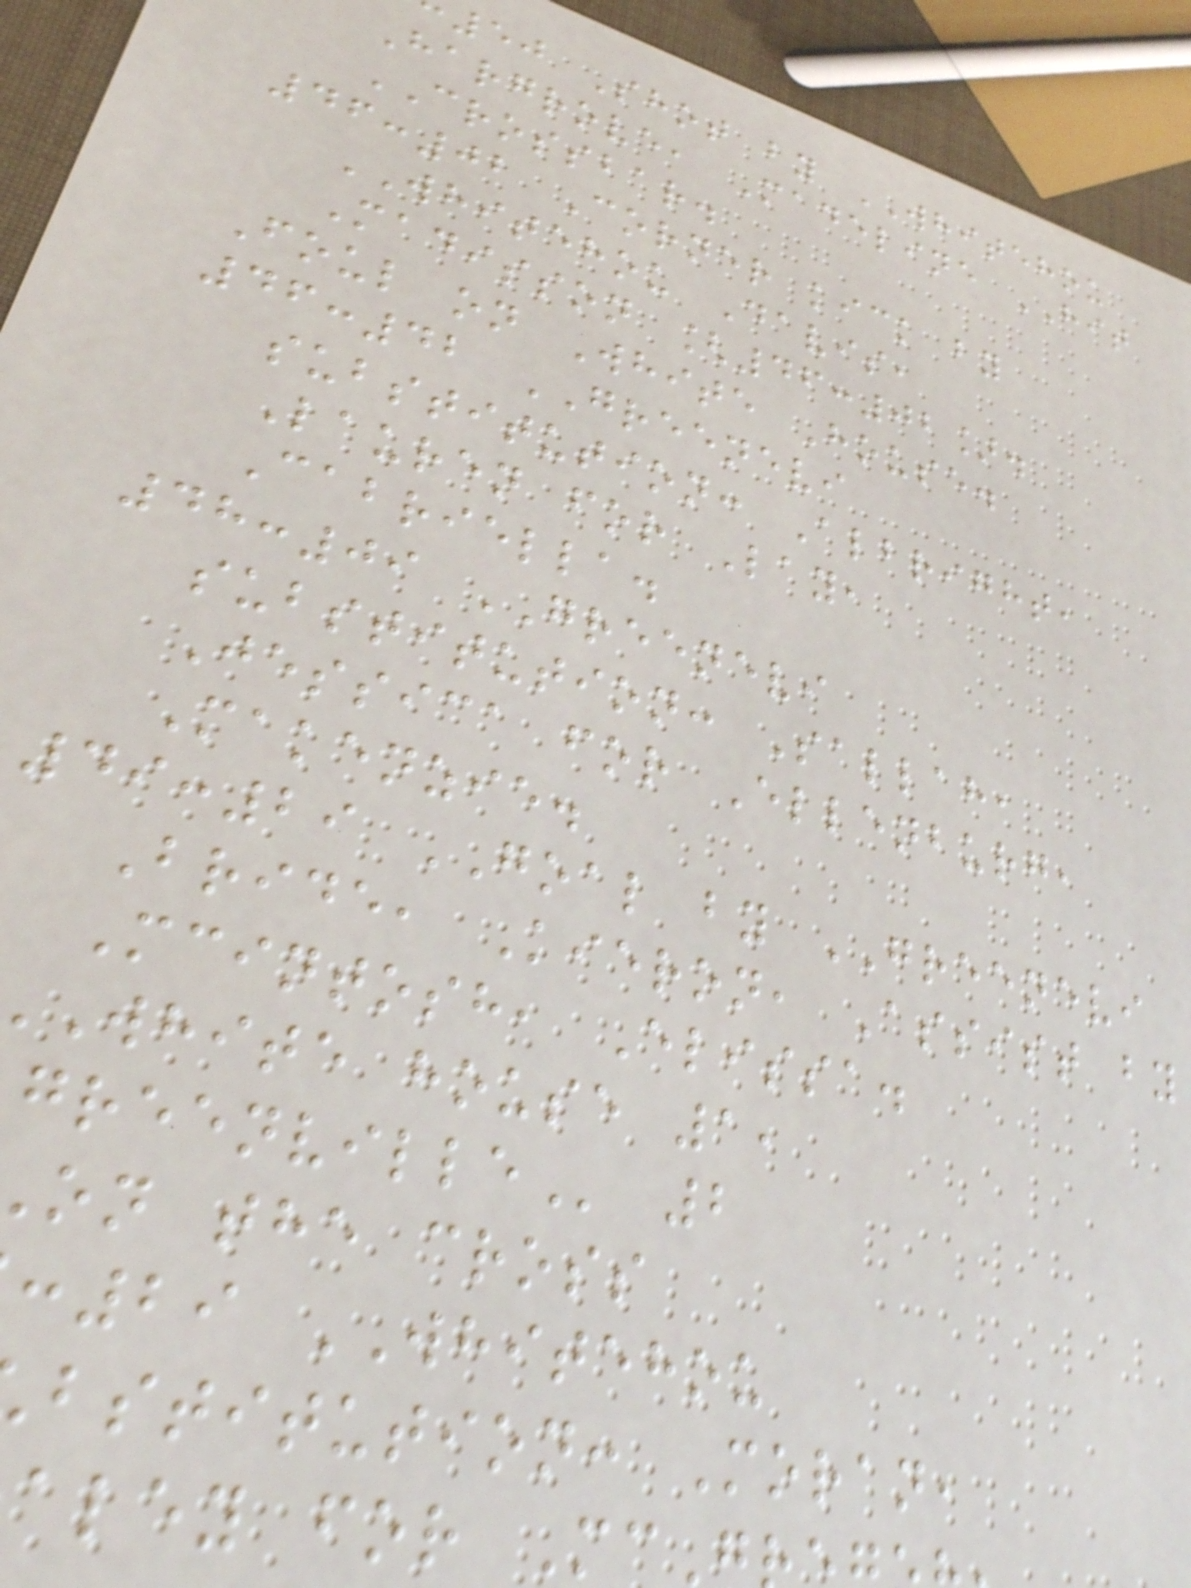50 Shot by WHITEHOU
Hargrove, Madeline HIT
CROSSBAR.
46:02 Corner kick by
WHITEHOU Davis,
Madisson [46:02].
Foul on White House.
46:42 GREENEVI
substitution: Albright,
Lauren for Lay,
Cabriella.
48:09 GREENEVI
substitution: Sallah,
Jessica for Ellenburg,
Makenzie.
49:29 GOAL by GREENEVI
Bride, Kieron, Assist by
Mcintosh, Elissa.
white house 1,
on the cross
:29 WHITEHOU
bstitution: Moran,
aley for Mc
